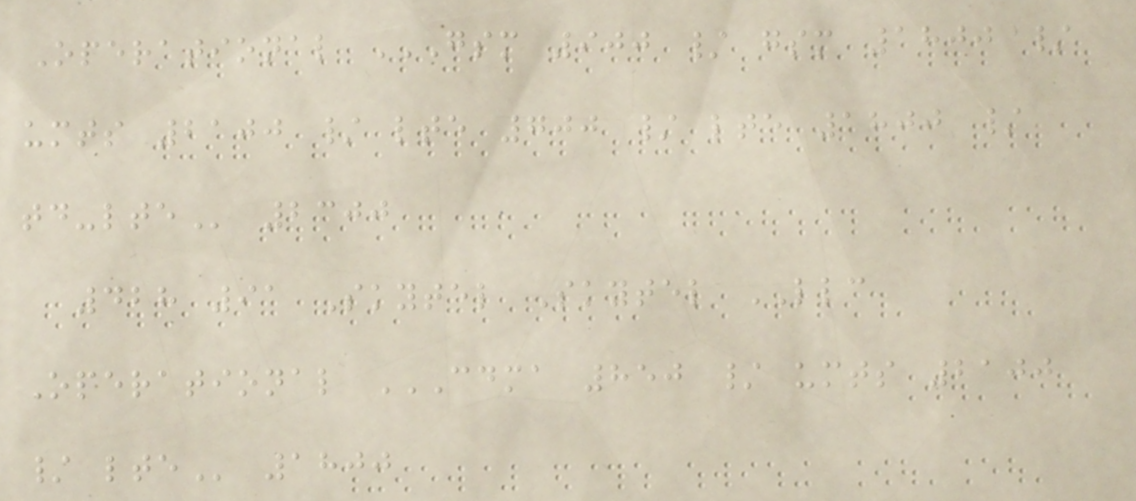Operational GSM 900 / GSM 1800 /
UMTS 2100 / LTE 700 / LTE 1800 /
TD-LTE 2300
428 91 Skytel Skytel LLC
Operational CDMA 850 / UMTS 2100
/ LTE 1800
